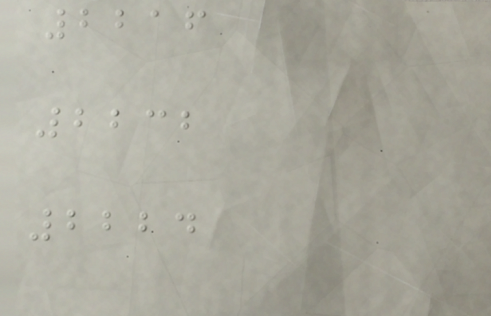2216
2232
2224
